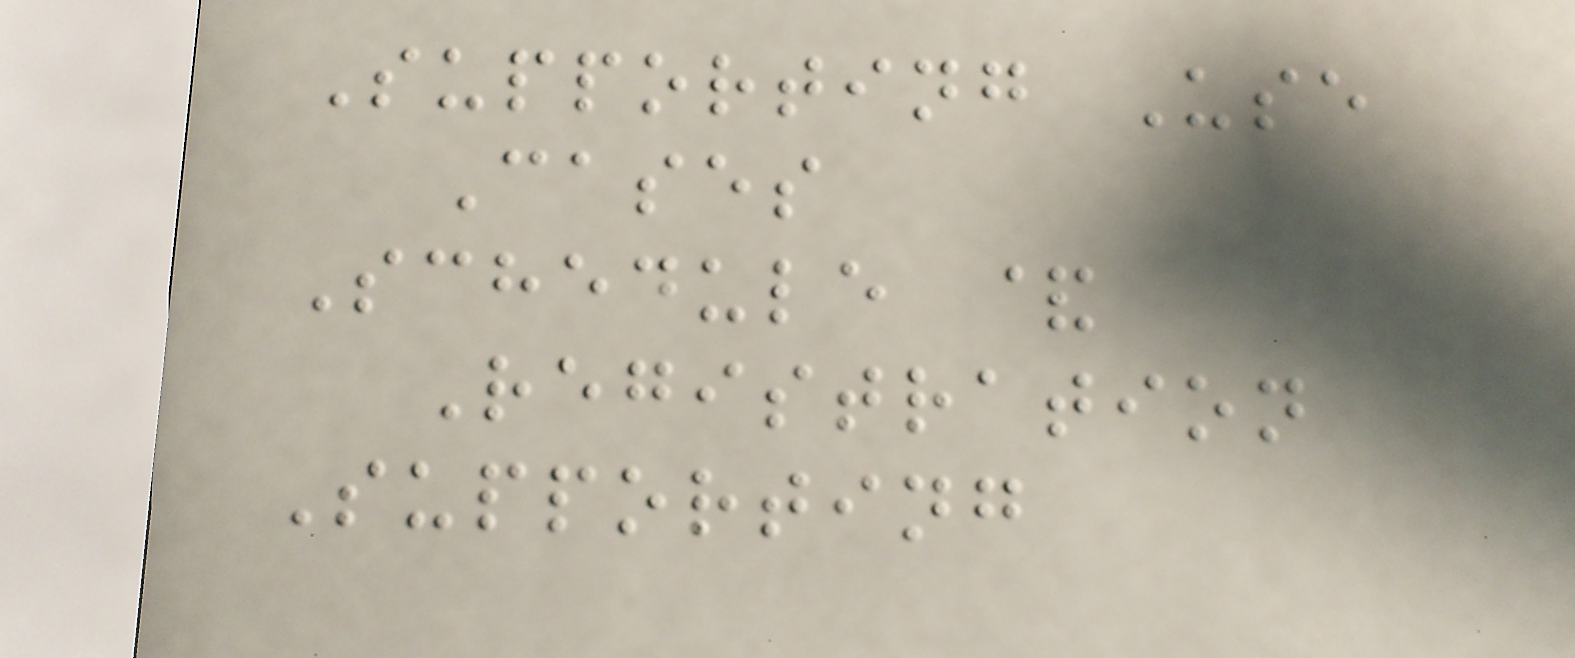Supporting Use
Cases
Schedule &
Registration
Supporting
